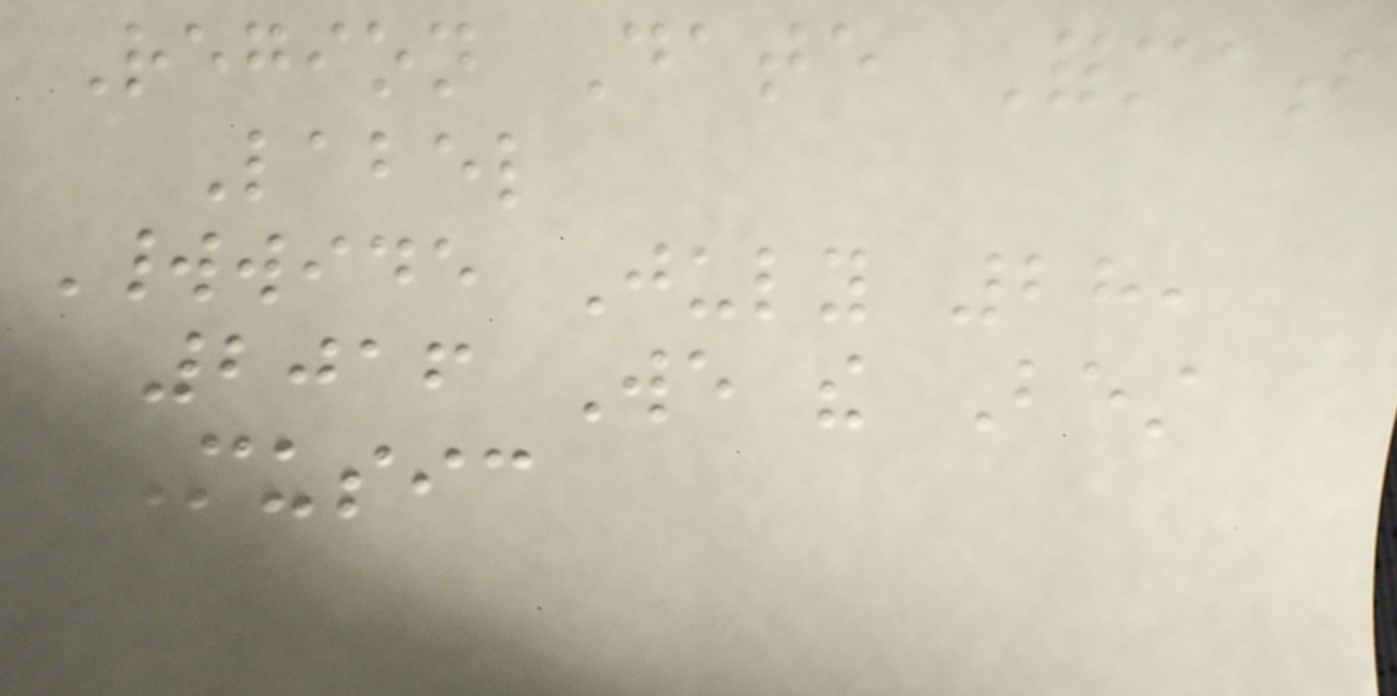Region Date Format
Label
Worldwide July 28,
2016 We the Best
Music
